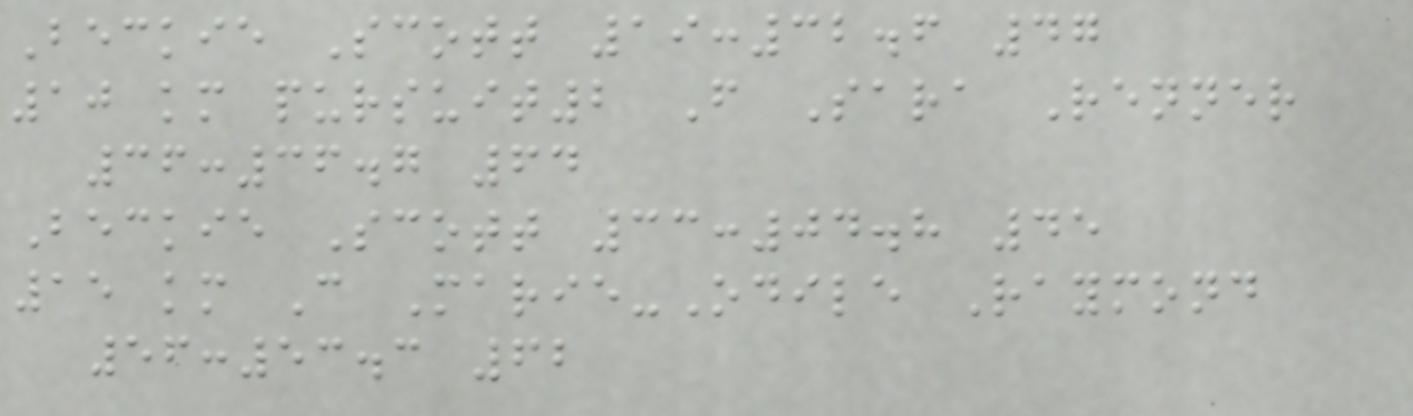Beckie Scott 19:32.6 47
10 km pursuit2 F Sara Renner
36:36.7 64
Beckie Scott 33:04.8 45
15 km C Marie-Odile Raymond
56:53.3 62
